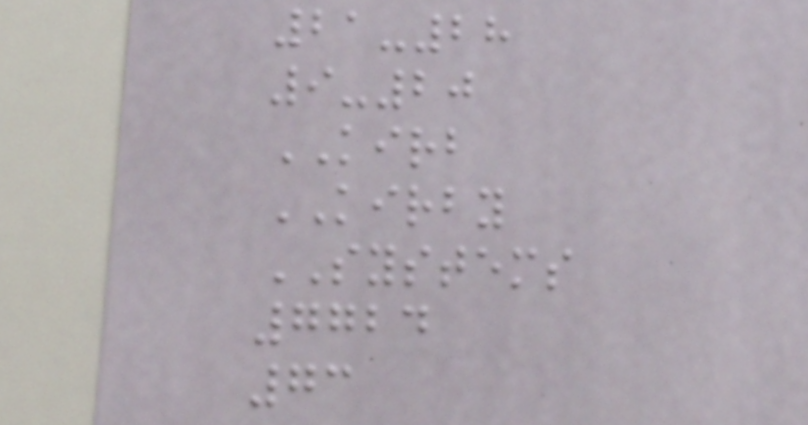21-28
9-20
KIRB
KIRBY
SYSTEMS
7724
73
